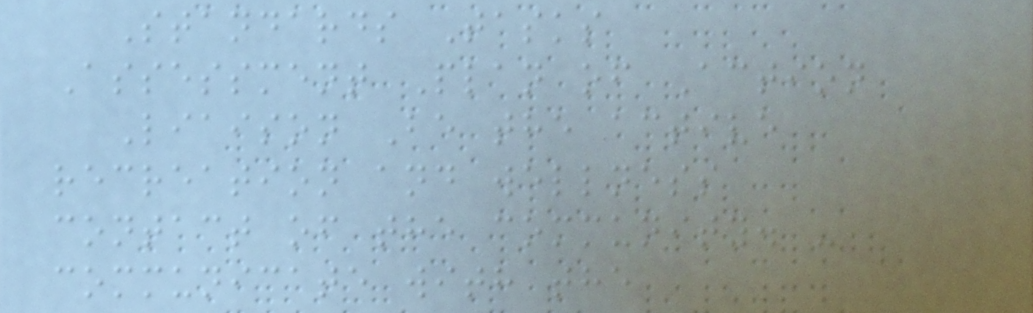Standards Tasks
Assessment Plan of Action
Liaison Be the active
recreation and wellness
contact of the community. -
communicate with the
